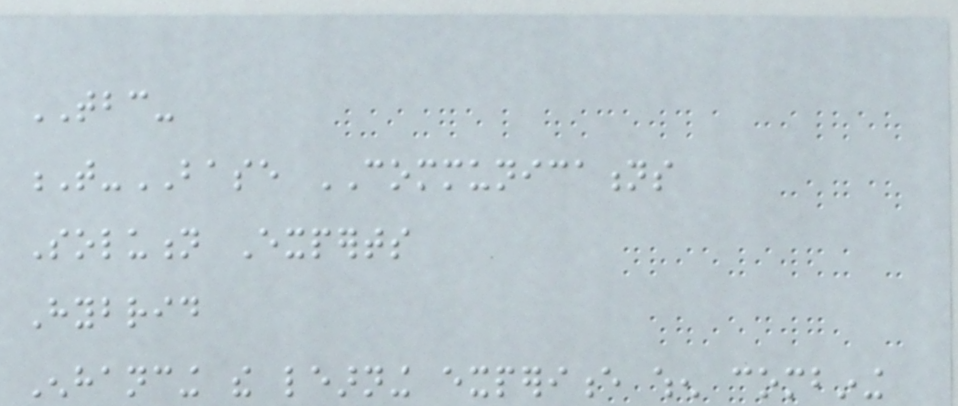TBC-
T-BASE COMMUNICATIONS
Solution Experts
Hybrid
Enhancing the learning experience when combining
